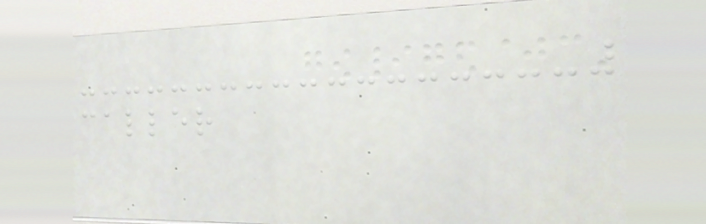caller
